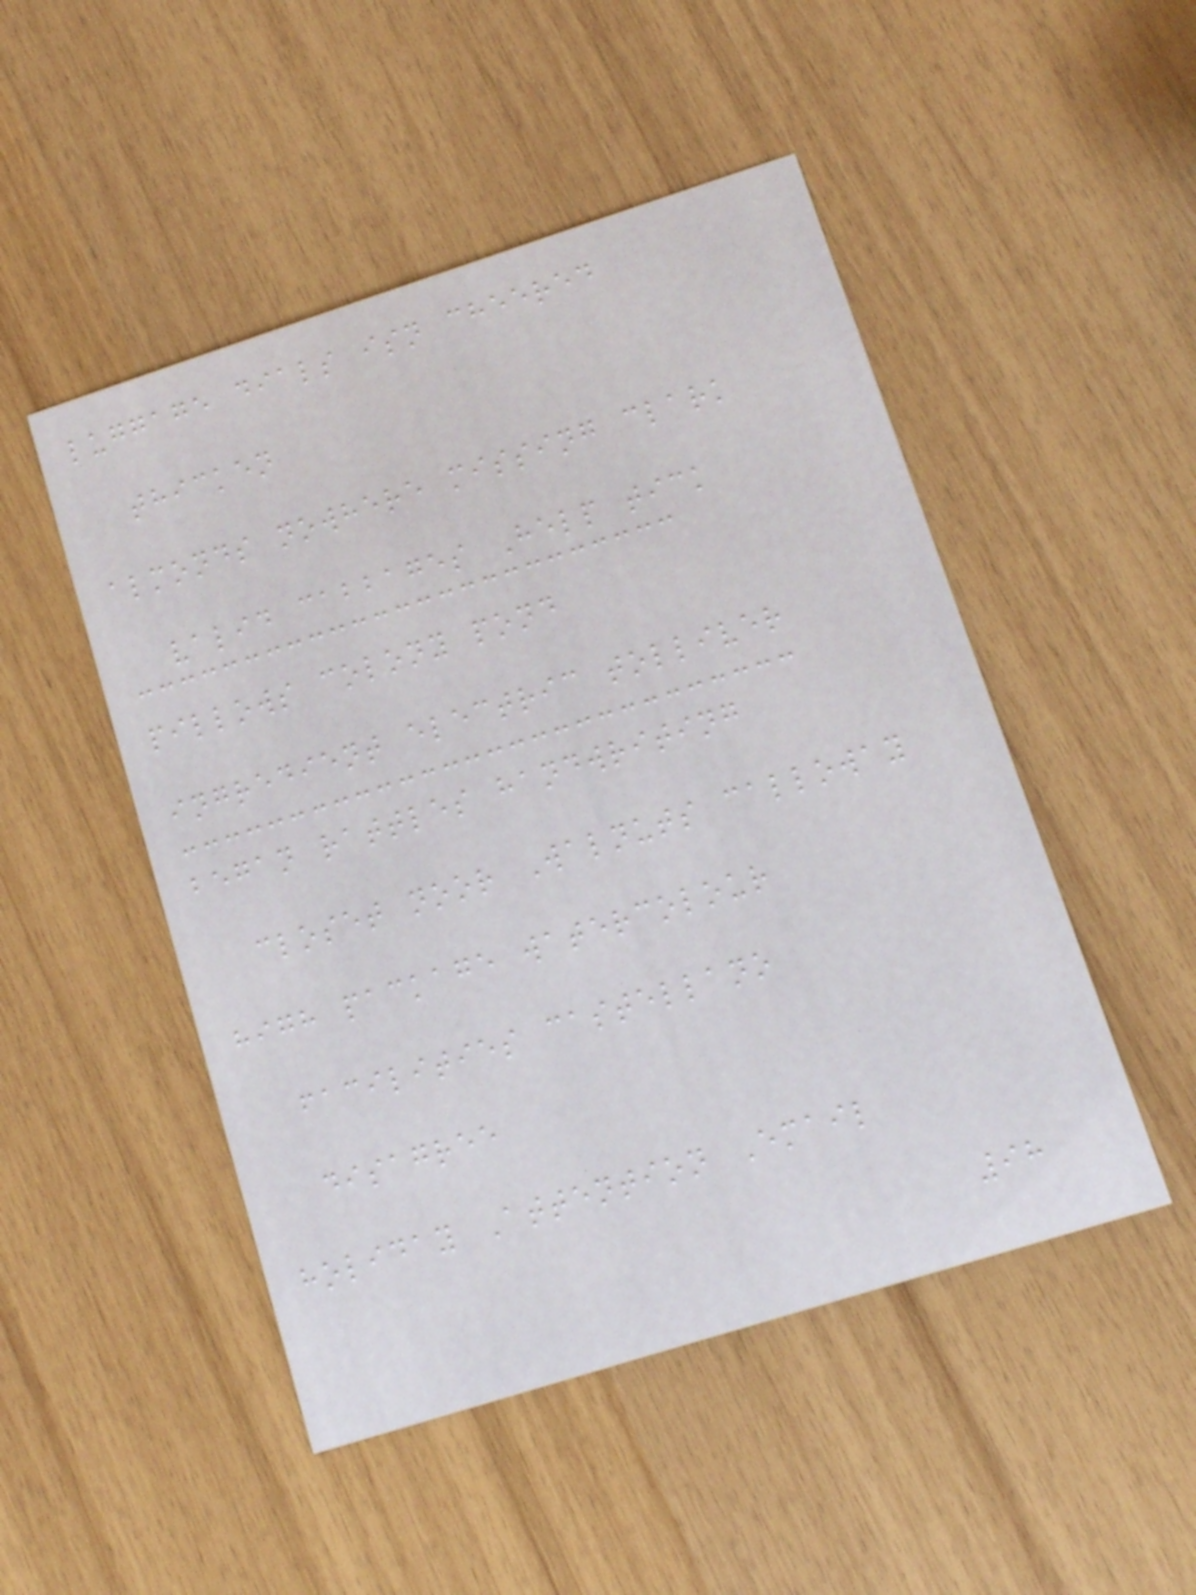luggage dials isn cheered
thicken
almonds nowhere missing clark
valid cabbages Help tick
pillows colony pond
ingredient electric tolliver
began rattles handwriting
closet noor Walnuts calloway
high package watercolour
facilities castellano
disagree
holiday Attention Email
98
